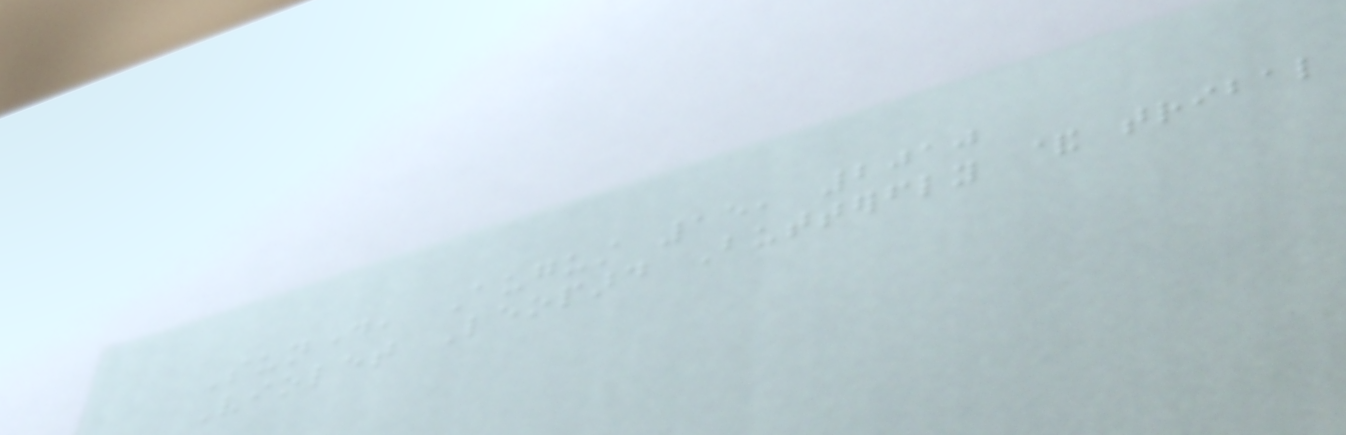Sunday, August 15, 2010
Violet Leopard Butterfly & tribal
